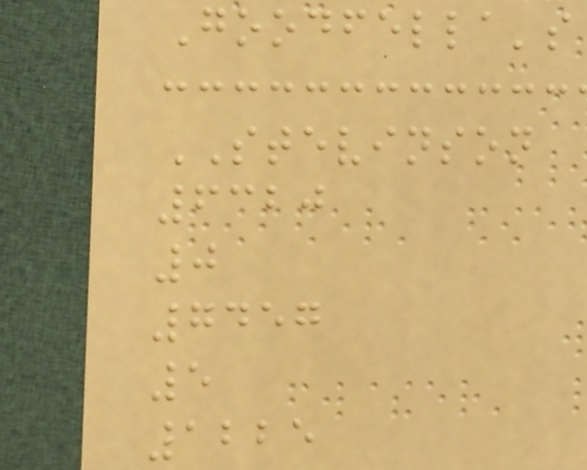Goodfella's
STEVINSON
6320
0
7457
5
1225
